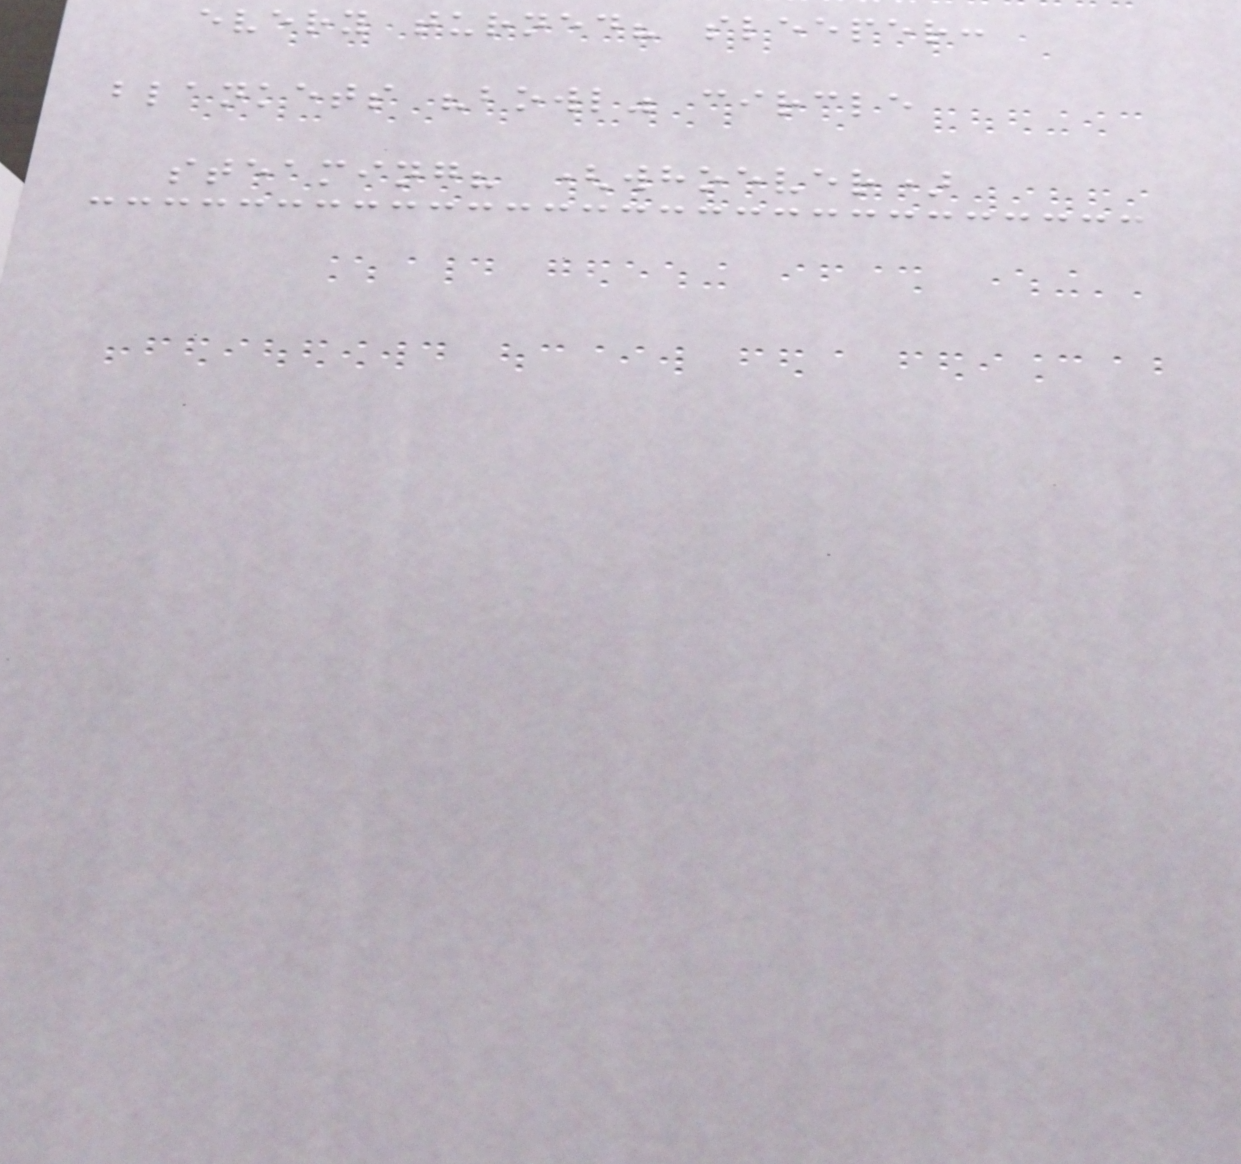every turned? sleeper:
blankets "bowl" circle
steaming? (whoever)
